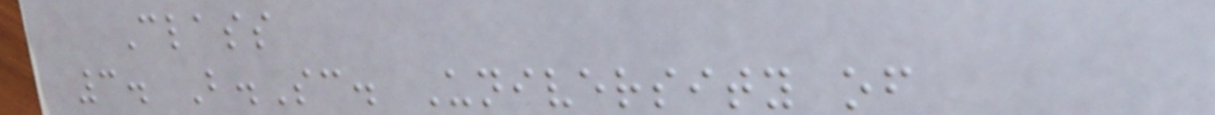Class
3. B.Sc. University of
